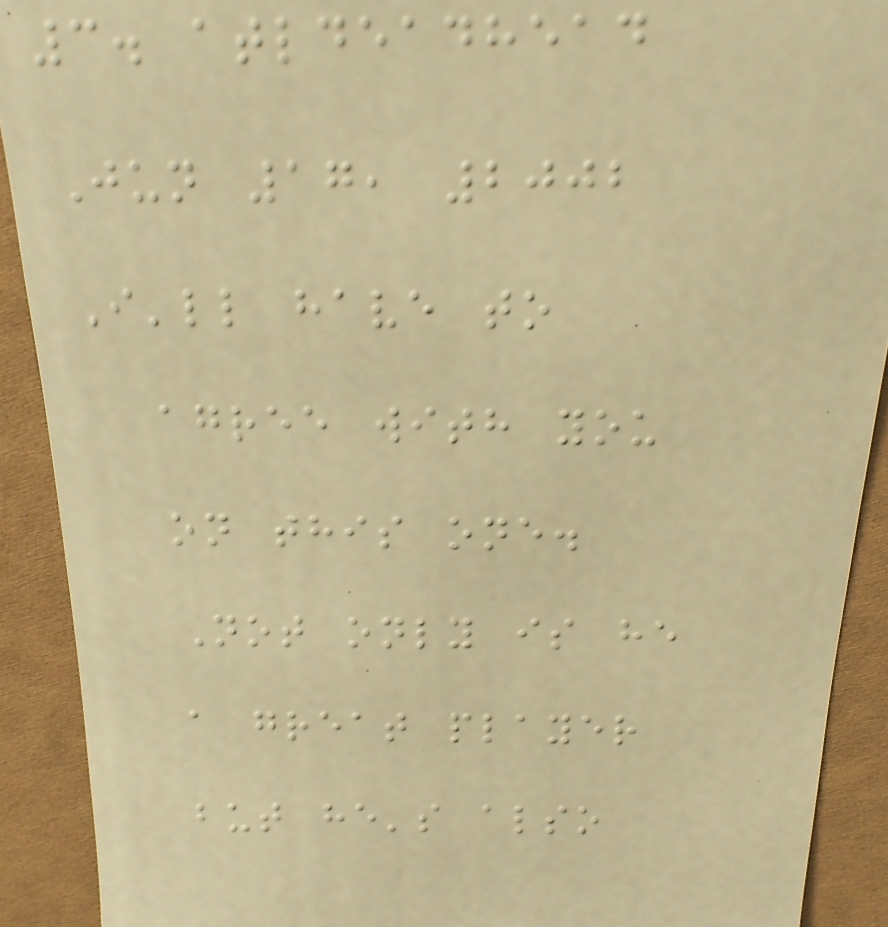3. atldeadhead
Jun 17, 2002
I'll have to
agree with you
on this one.
Not only is he
a great player
but he's also
